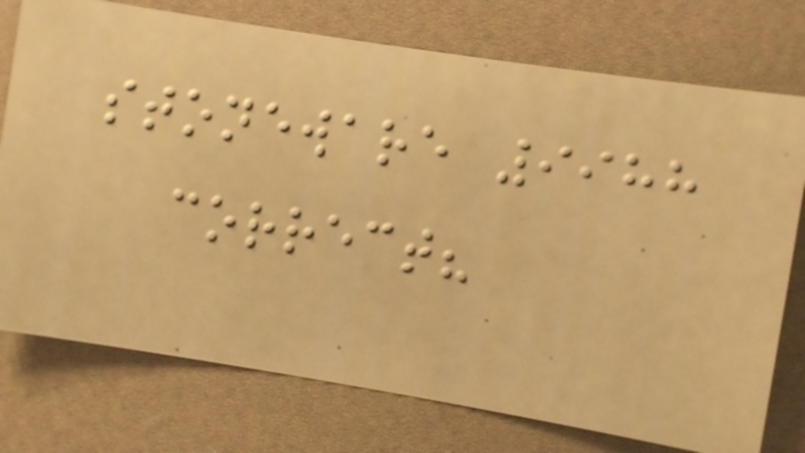stoneware 9988
correct?
